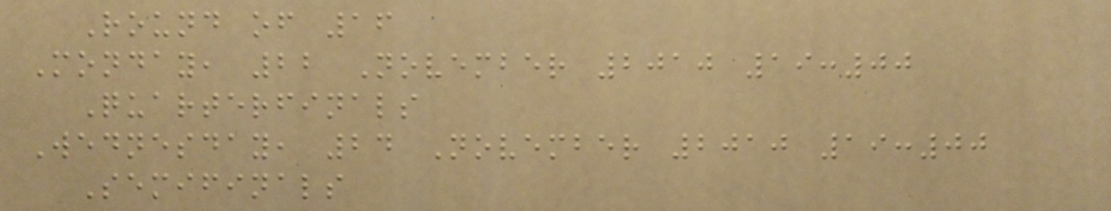Round of 16
Monday, 22 November 2010 19:00
Quarterfinals
Wednesday, 24 November 2010 19:00
Semifinals
